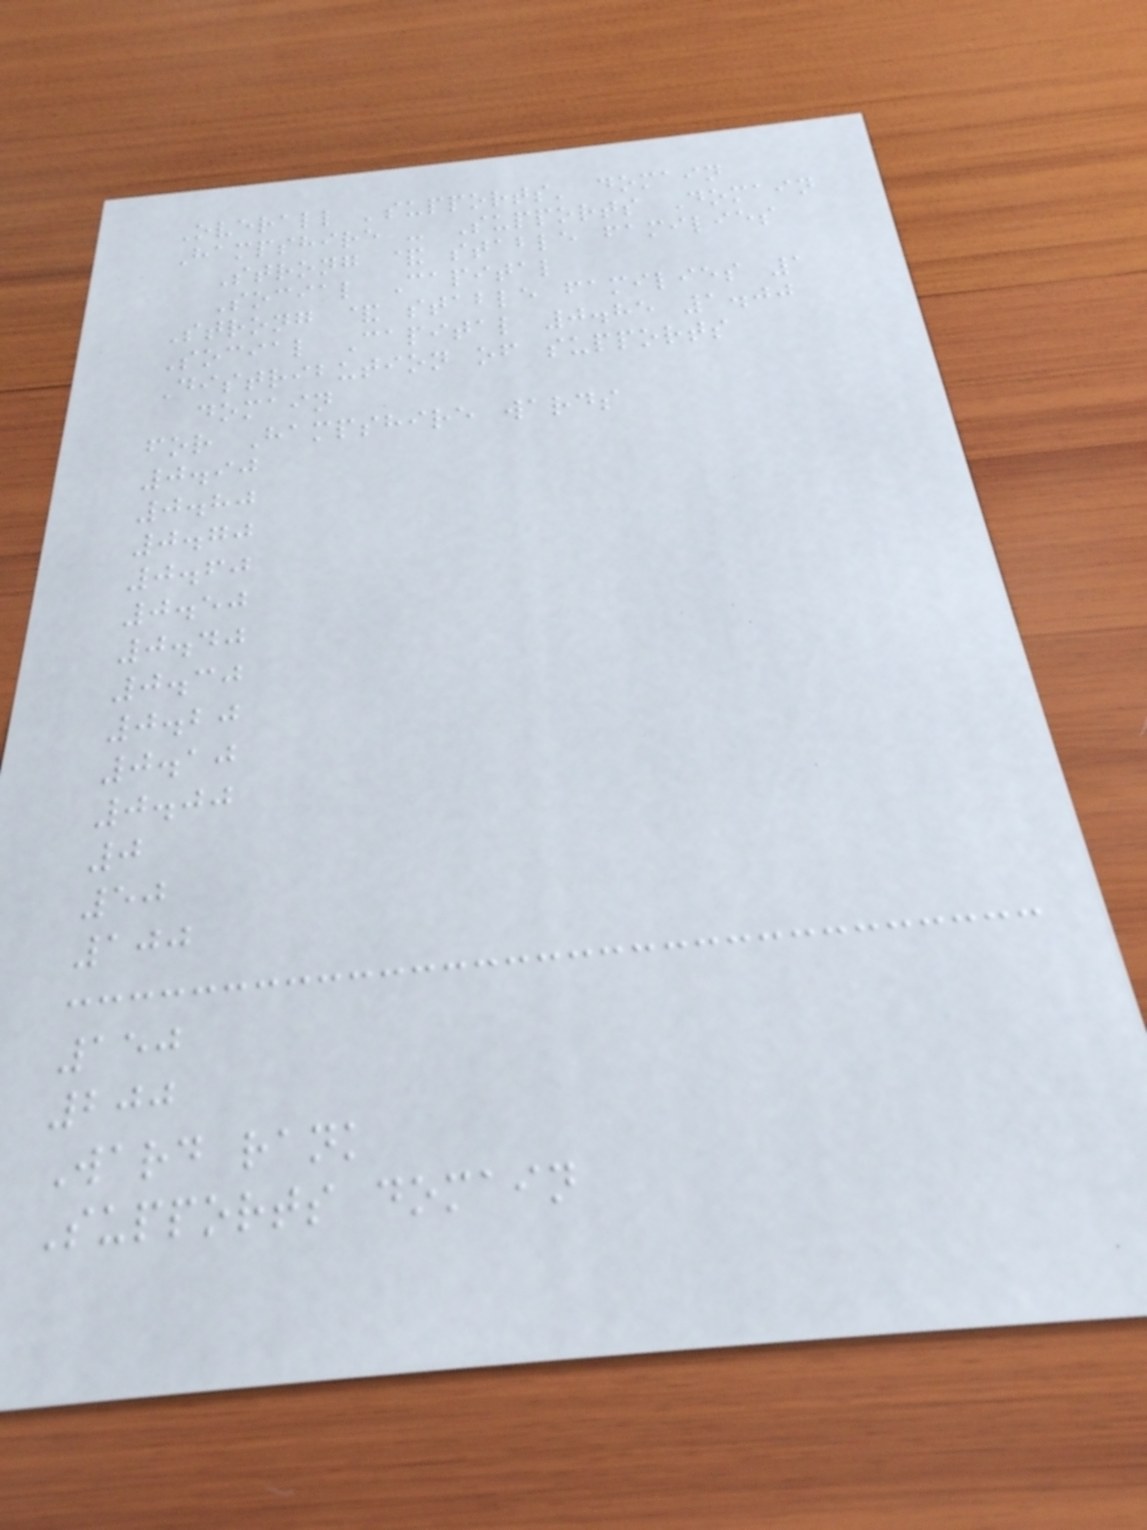Overall 'supports' domain
Hampshire - Supports Domain
Strong & stable families
Social Capital
Strong & stable families 1
Social Capital 0.85 1.00
Distribution of supports
domain
for Hampshire wards
0.90
0.80
0.70
0.60
0.50
0.40
0.30
0.20
0.10
0.00
0
50
100
150
200
Ward rank
Supports domain
